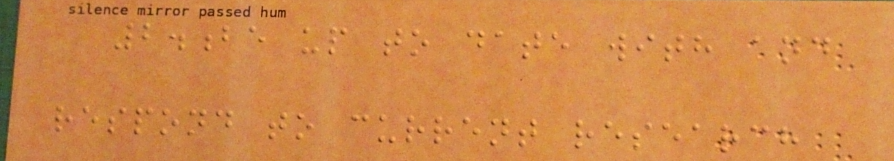2.be up to date with and
respond to current research
